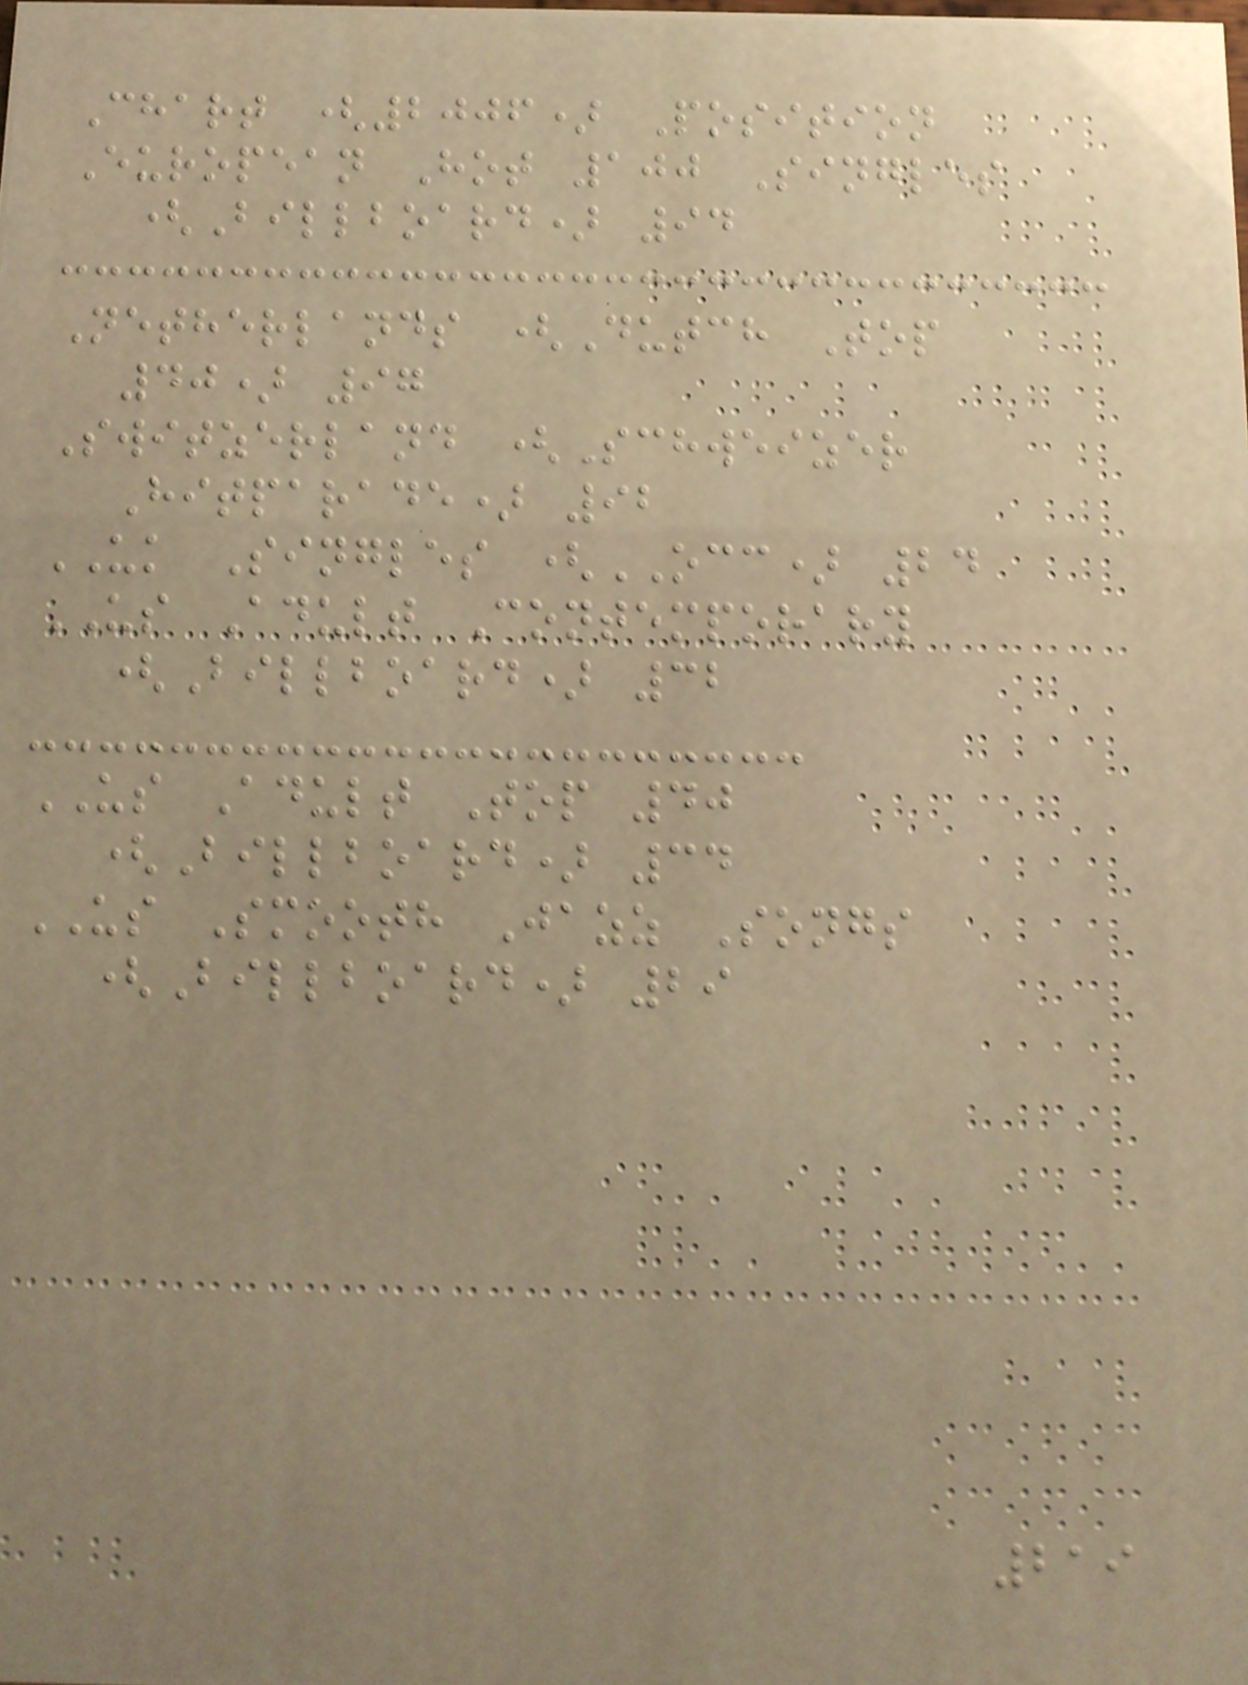Chart (2006) Position
European Hot 100 Singles
(Billboard) 94
Netherlands (Dutch Top
40) 97
Switzerland (Schweizer
Hitparade) 92
UK Singles (OCC) 24
US Adult Contemporary
(Billboard) 32
US Adult Top 40
(Billboard) 34
US Smooth Jazz Songs
(Billboard) 29
219
